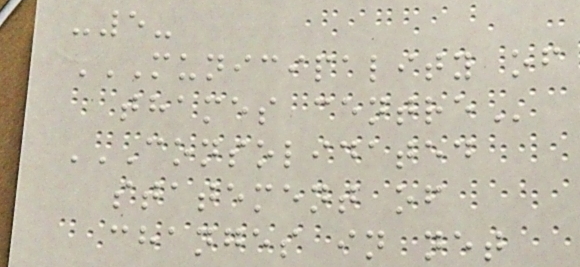-5-
MUNICIPALITY OF
THAMES CENTRE
CONSOLIDATED
STATEMENT OF
CHANGES IN NET
